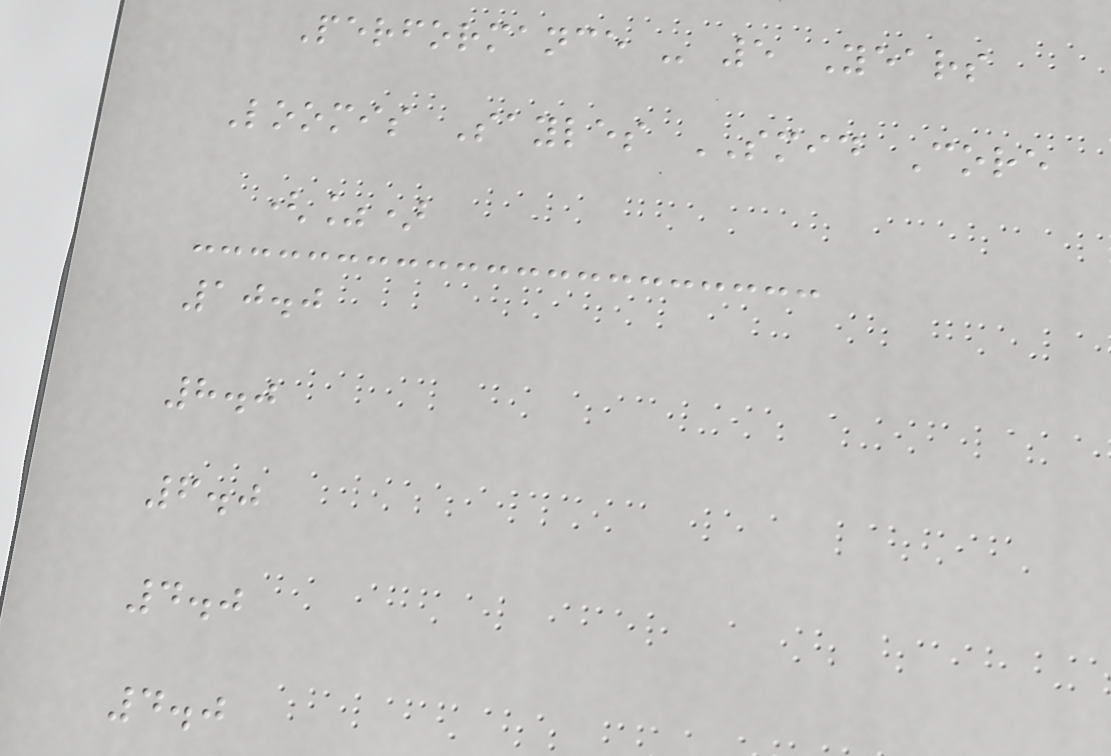Performance - 5 Years
Loomis Sayles SMID Core
(%)
10.0
8.0
6.0
4.0
4.0
